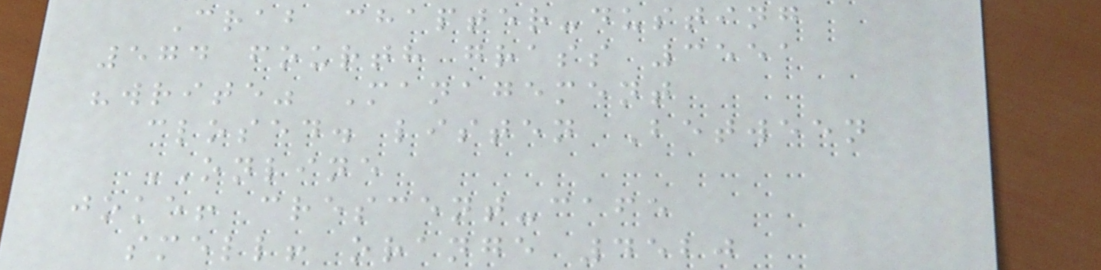Crab chapter-dusting
574 fourth grass 3551
"write" Management
closed. listen Between
ONLINE
joke! crescent-cafe
smell! orange 4520
